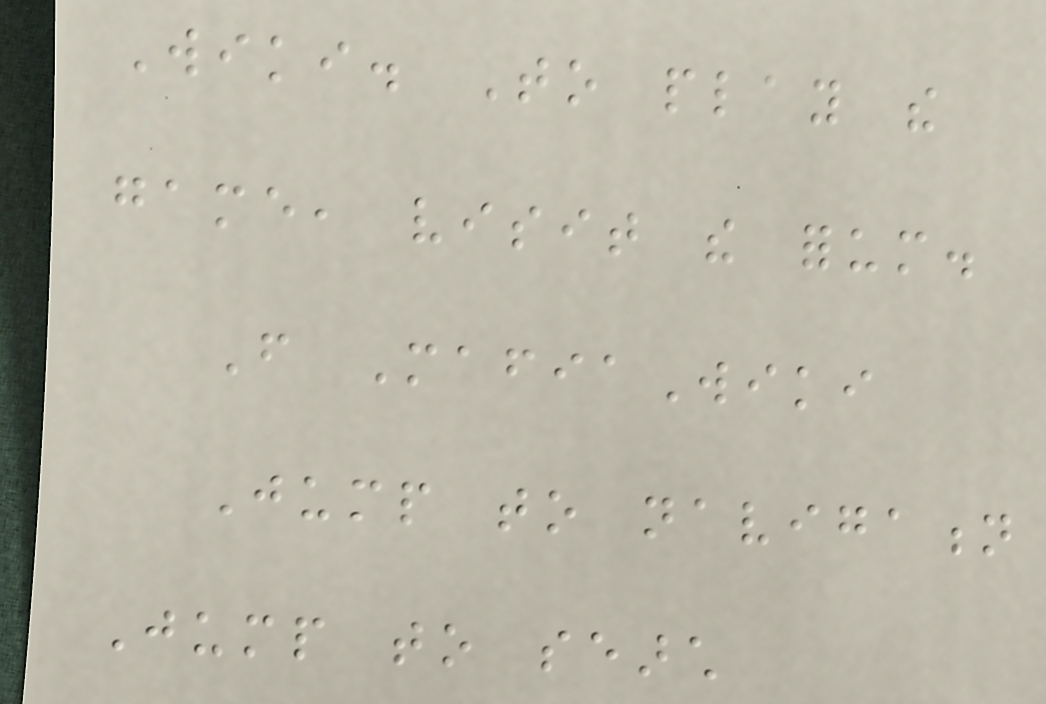Wiki. To play the
game, visit the forum.
From MafiaWiki
Jump to navigation
Jump to search
